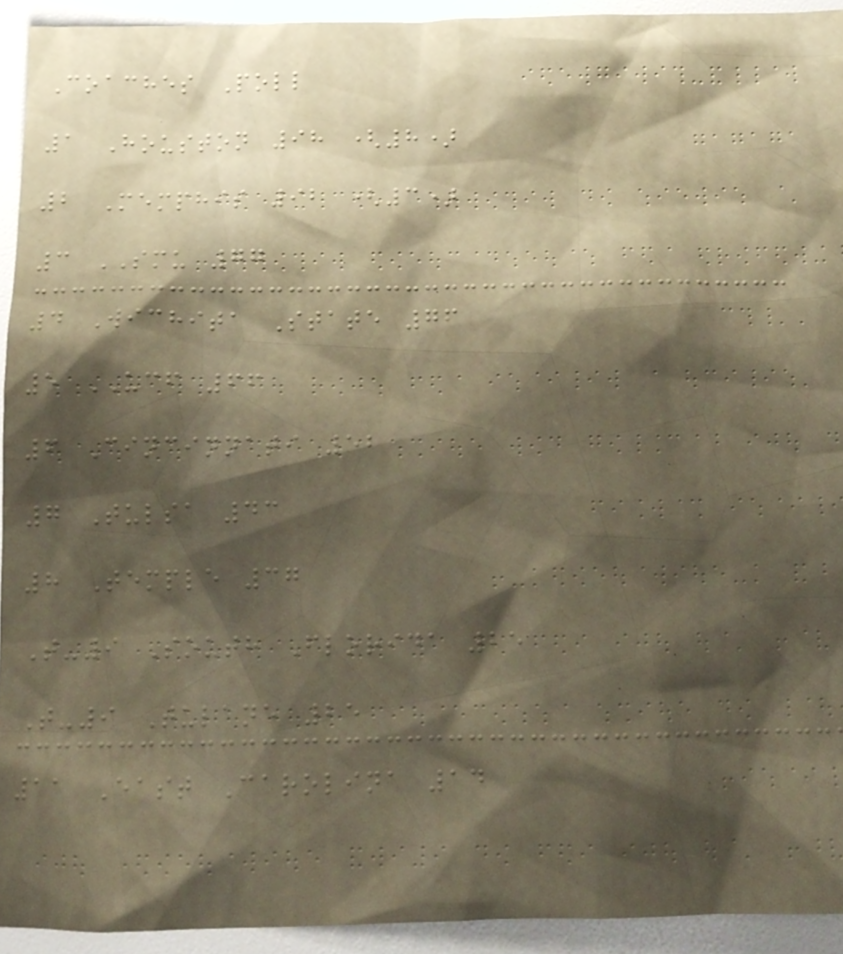Coaches Poll
1 Houston 98 (8)
2 Memphis 92 (3)
3 SMU 77
4 Wichita State 76
5 UCF 66
6 Cincinnati 52
7 Tulsa 43
8 Temple 37
T-9 South Florida 25
T-9 Tulane 25
11 East Carolina 14
